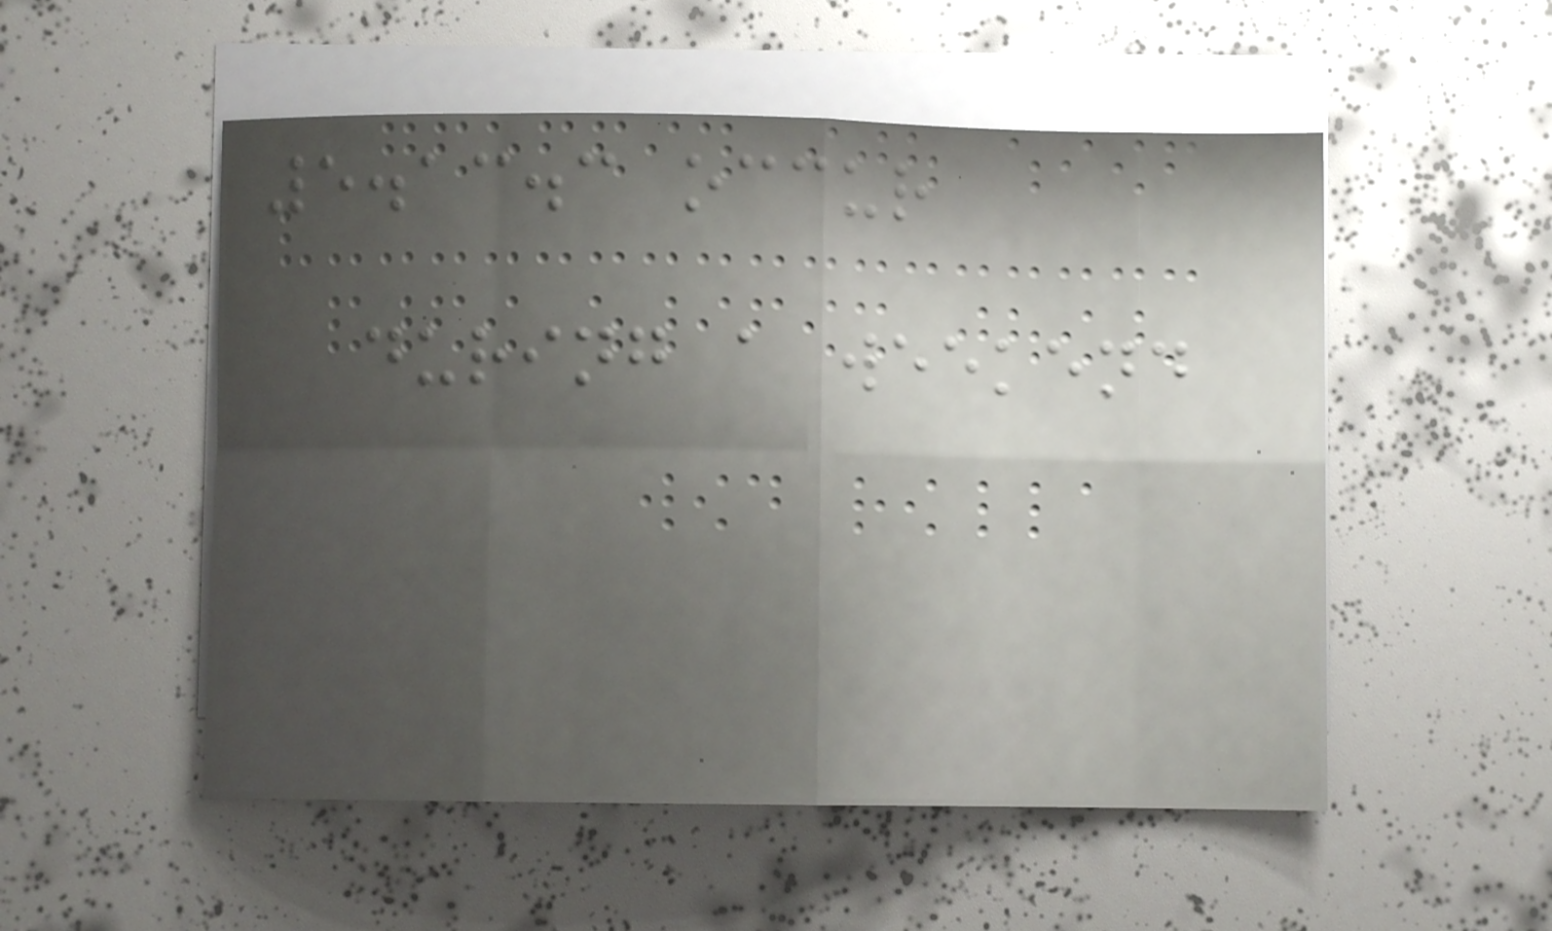5.13.3 occur
during a weekend
